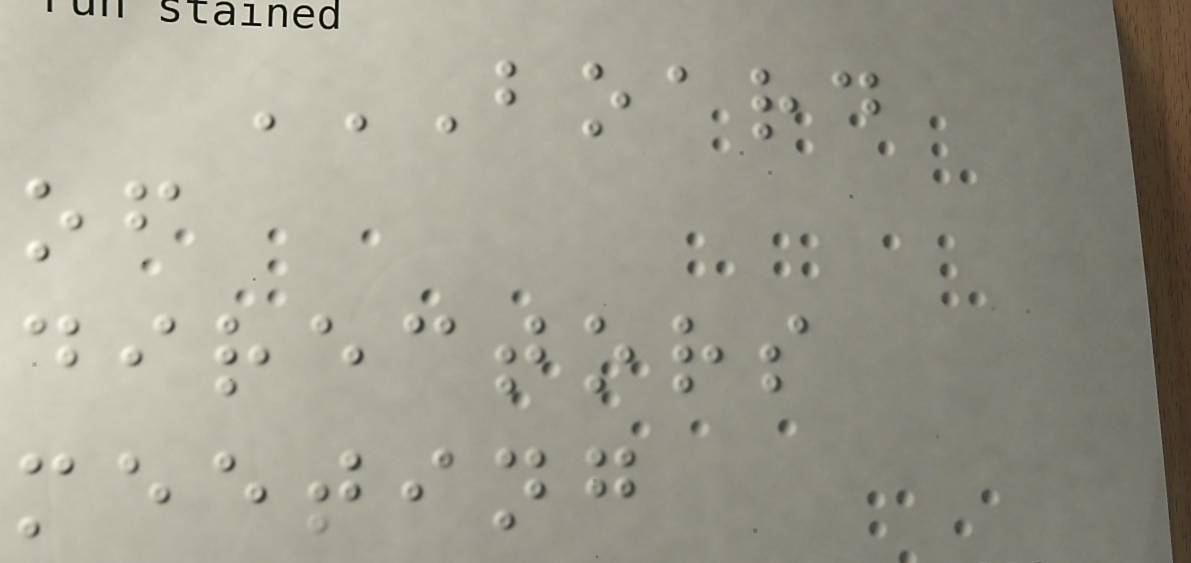BOARD
OF
DIRECTORS
MEETING
